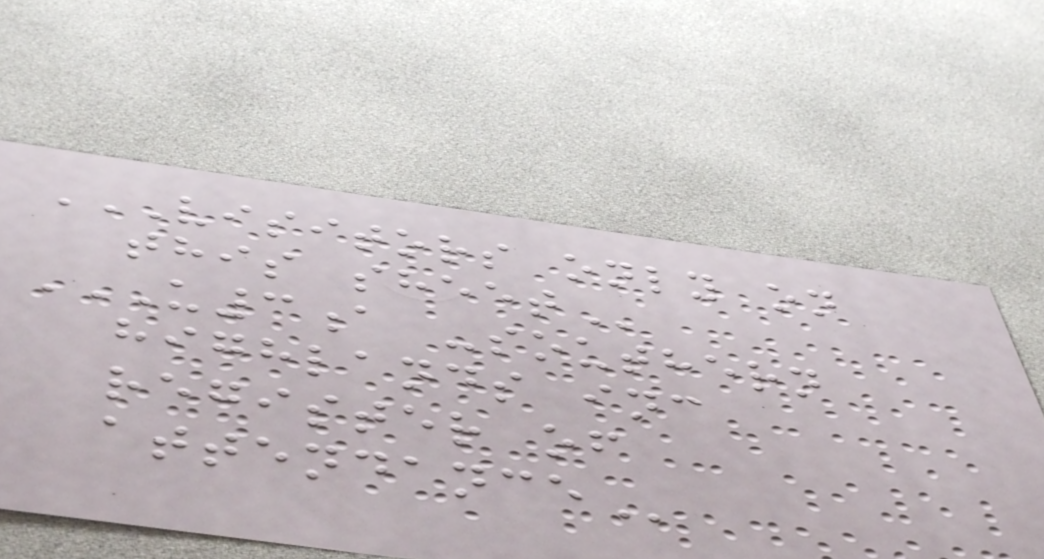VISITORS ONLY ON
THIS SHEET
U3A -SOUTHERN
HIGHLANDS INC
REGISTER OF
ATTENDANCE
